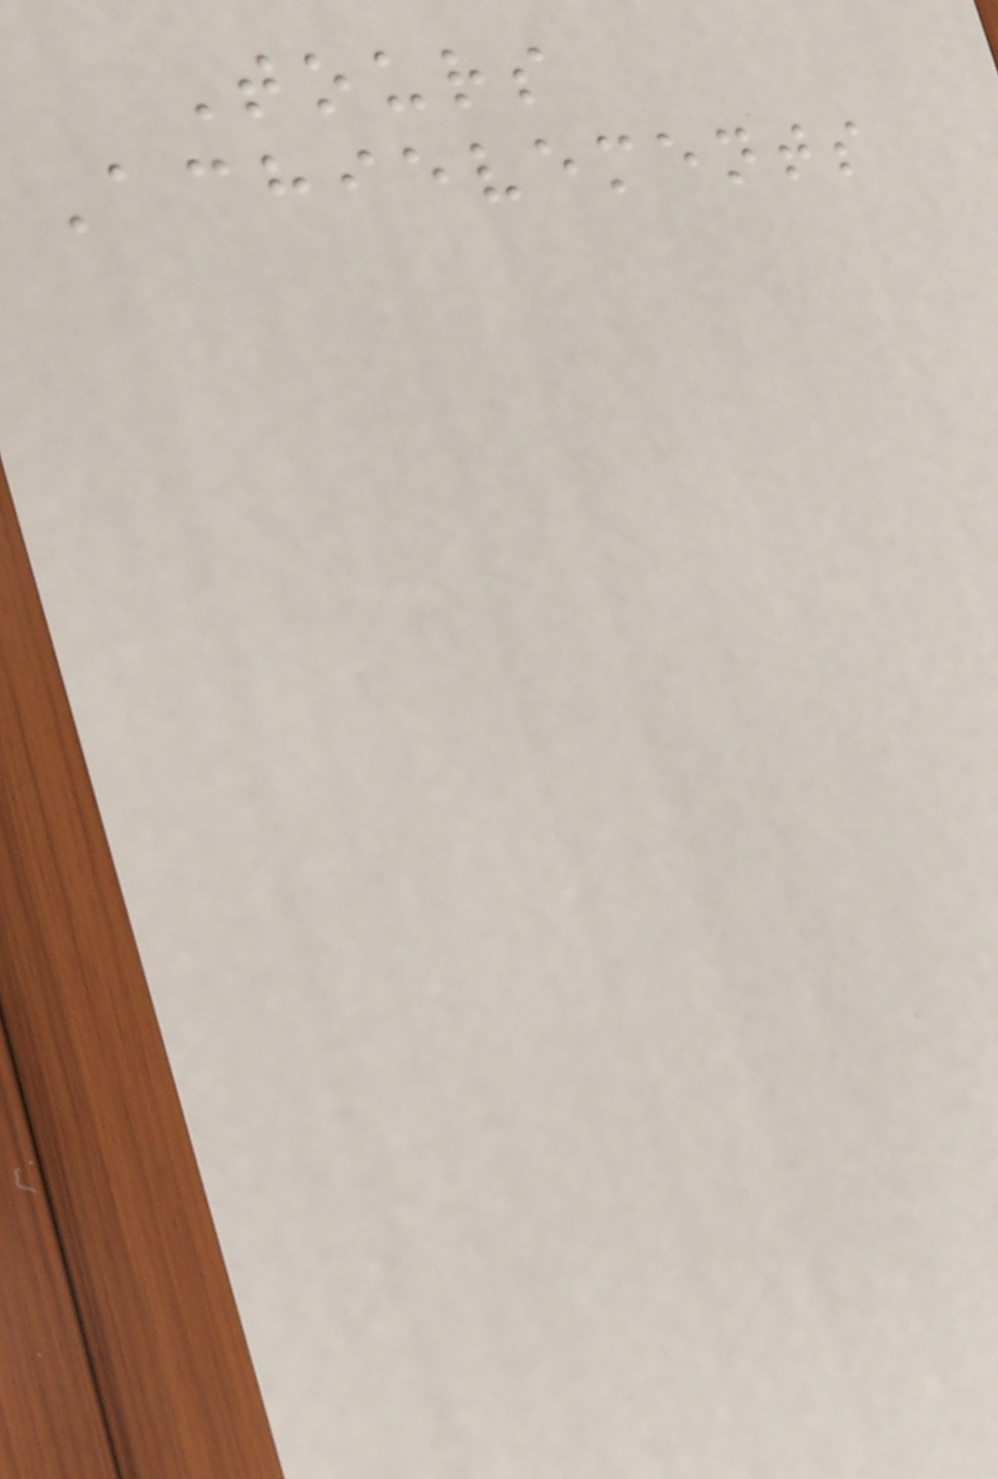Tours
Achievements
